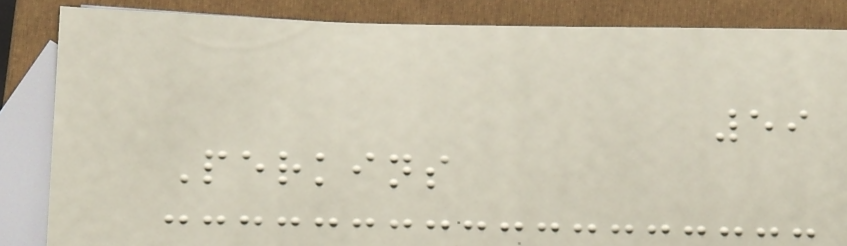59
Perkins
